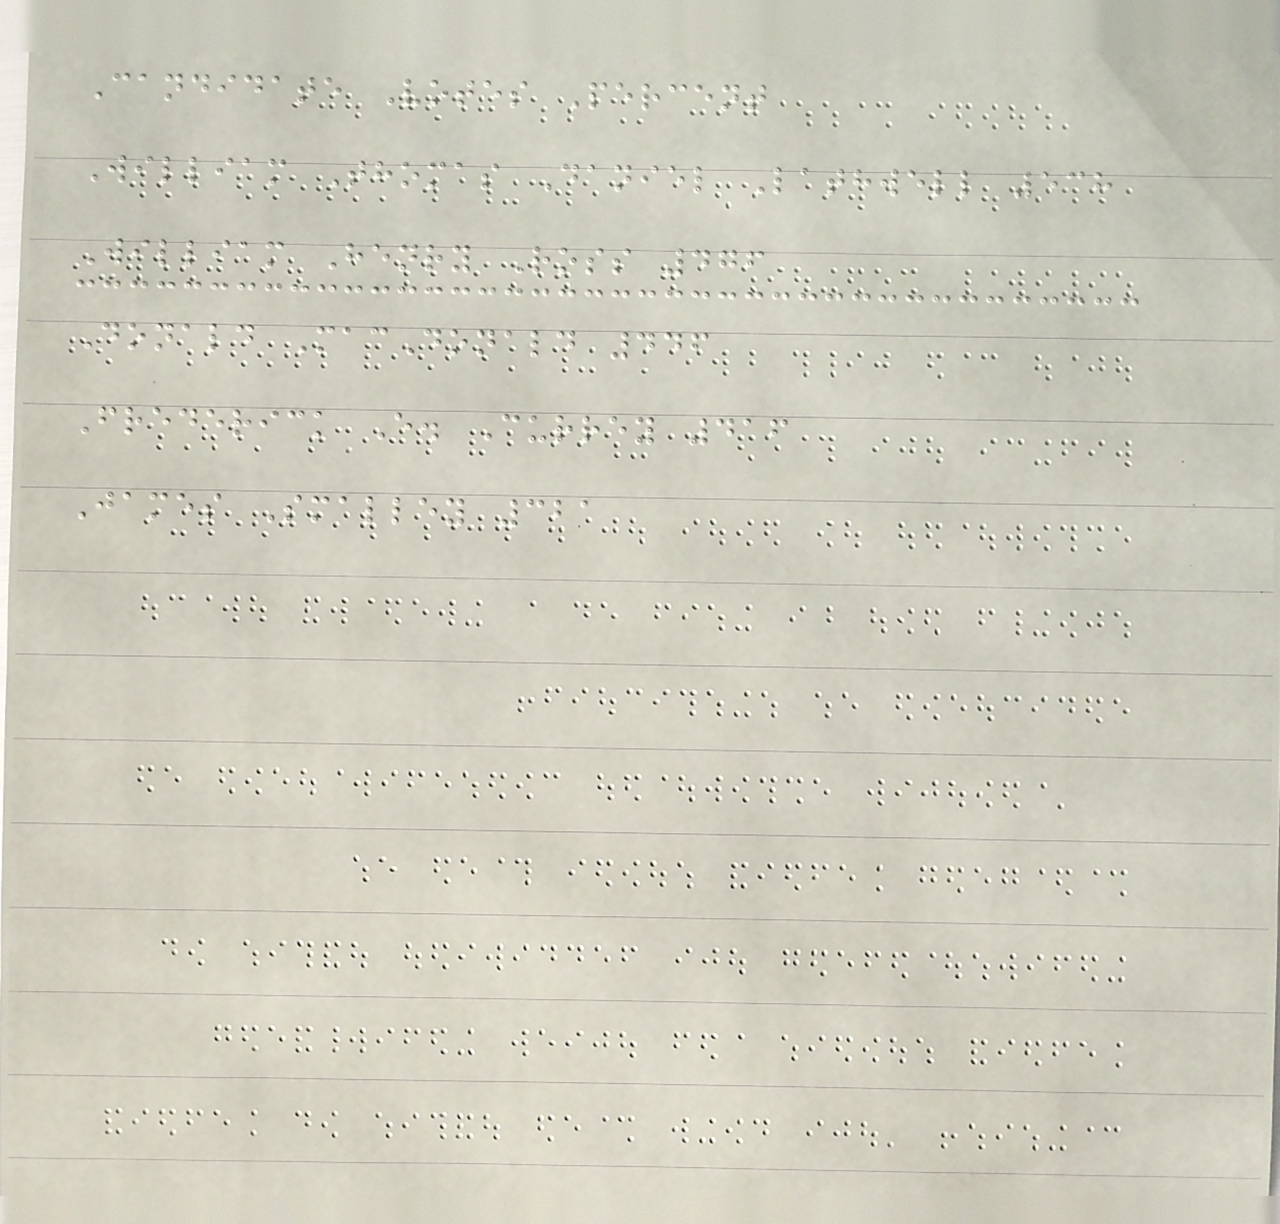Candidate Votes Percent
William Thomas Daniel Lathwell 538
William Henry Ross 476
Donald MacDonald 446
Frederick E. Currey 416
James Smalley 321
